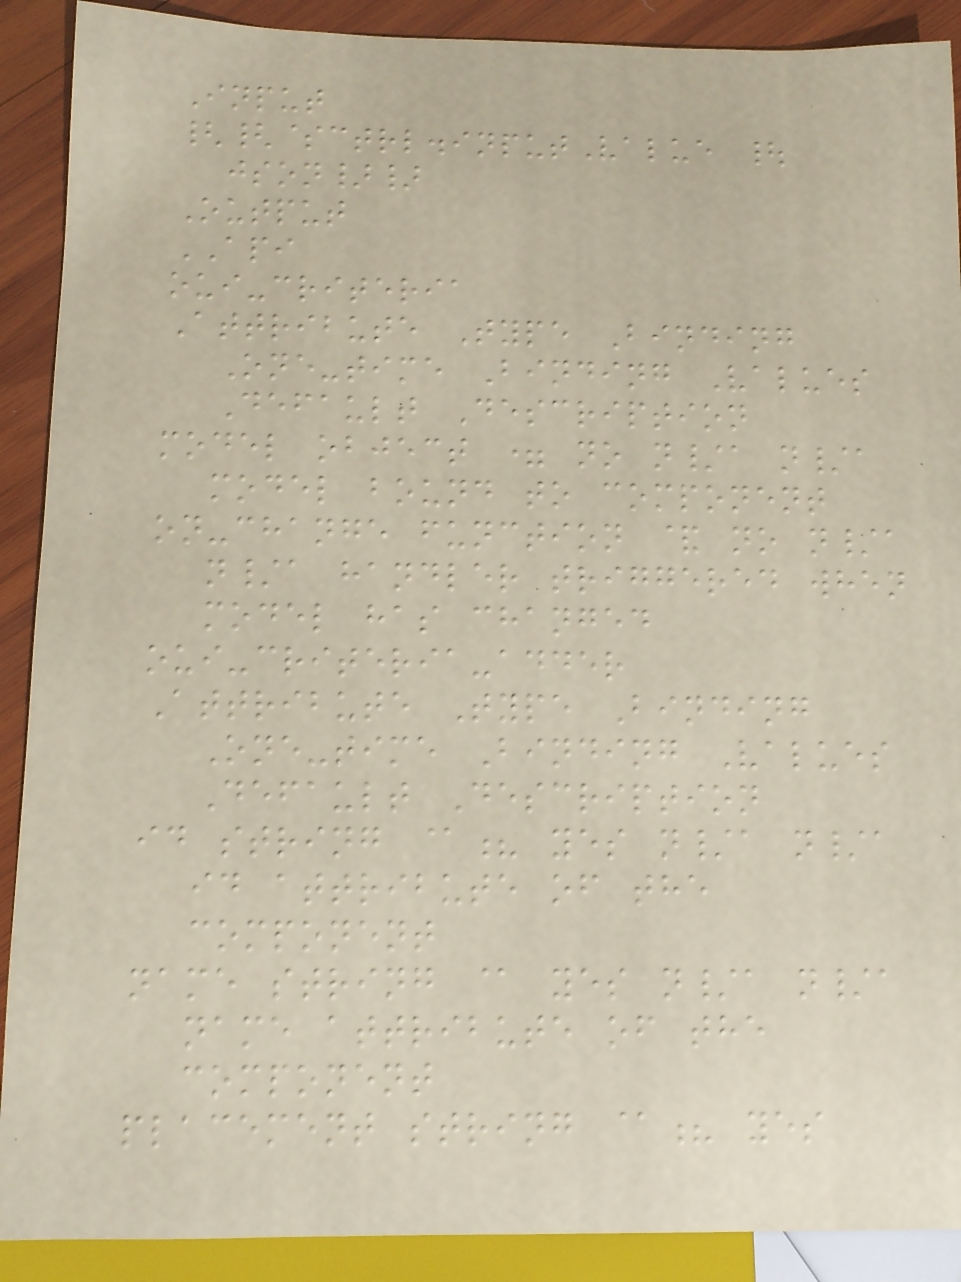Input
{{$ctrl.inputValue |
json}}
Output
API
oui-criteria
Attribute Type Binding
One-time Binding Values
Default Description
model object = no n/a n/a
model bound to component
on-change function & no n/a
n/a handler triggered when
model has changed
oui-criteria-adder
Attribute Type Binding
One-time Binding Values
Default Description
id string @? yes n/a n/a
id attribute of the
component
name string @ yes n/a n/a
name attribute of the
component
placement string @? yes
